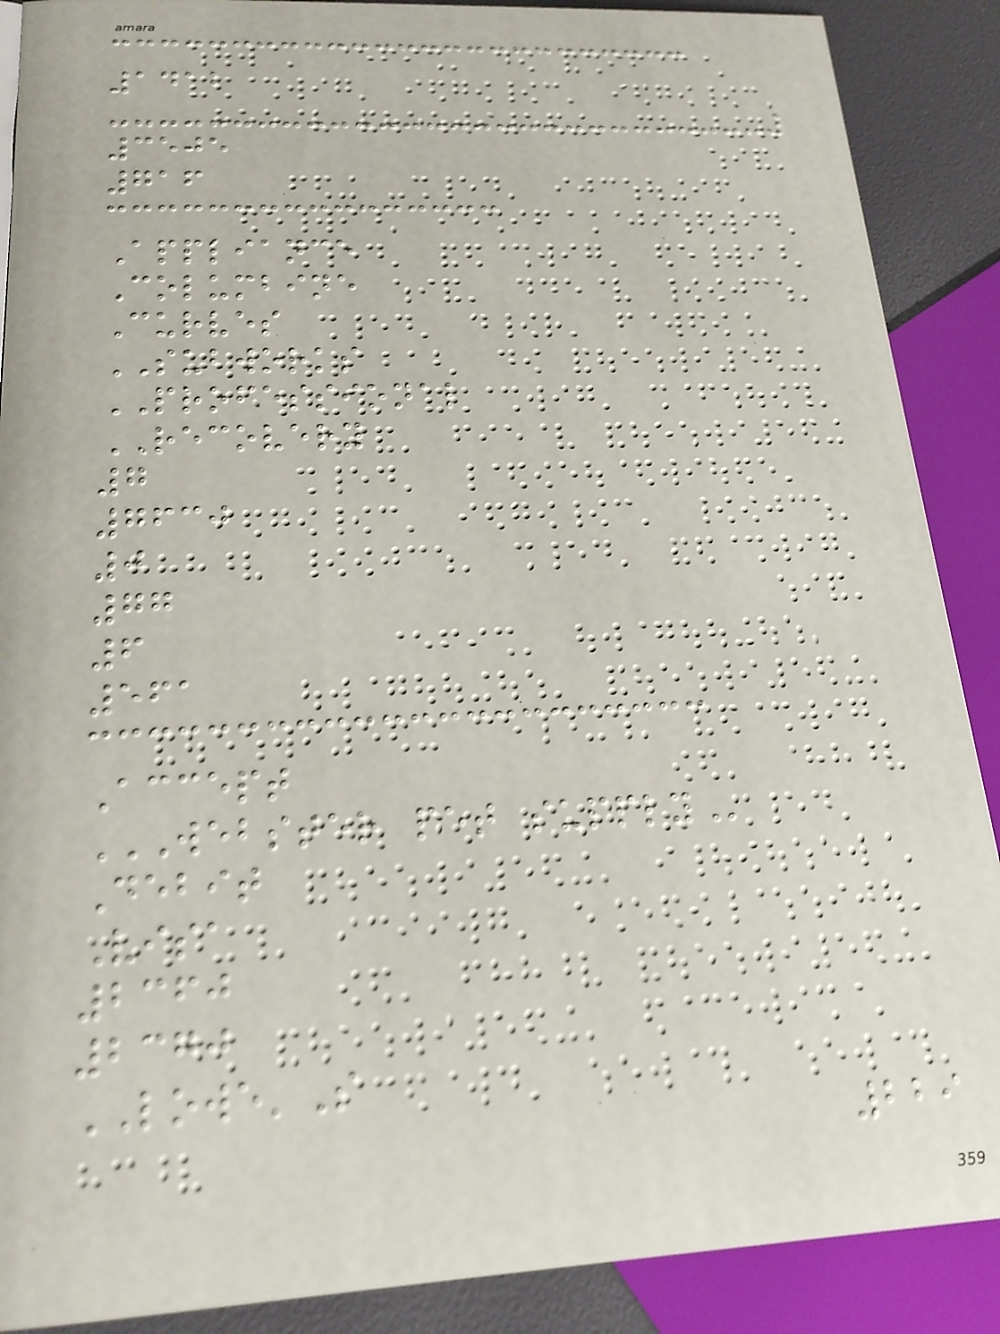1412
3505
716
Appliance
Columbine
Curves
SUBWORKS
PROFESSIONAL
RECOVERY
7
7630
0
77
6
561
Accept
WEBSTER PET SUPPLY
Debit
Visa
2360
2370
LOWE'S
229
